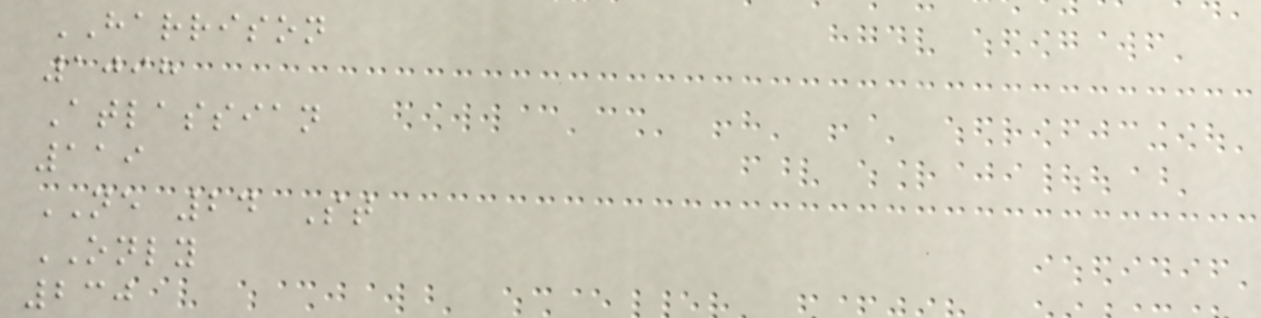HARRISON
1098
Atlassian
119
NE 24 St
ONLY
230
